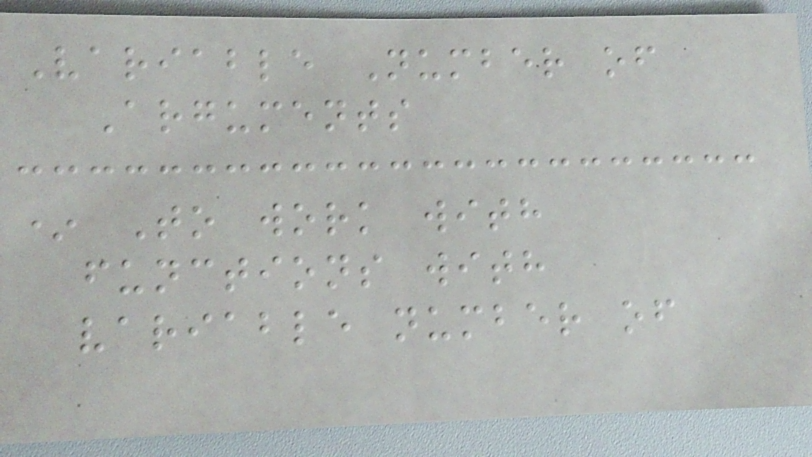Variable Number of
Arguments
* To work with
functions with
variable number of
